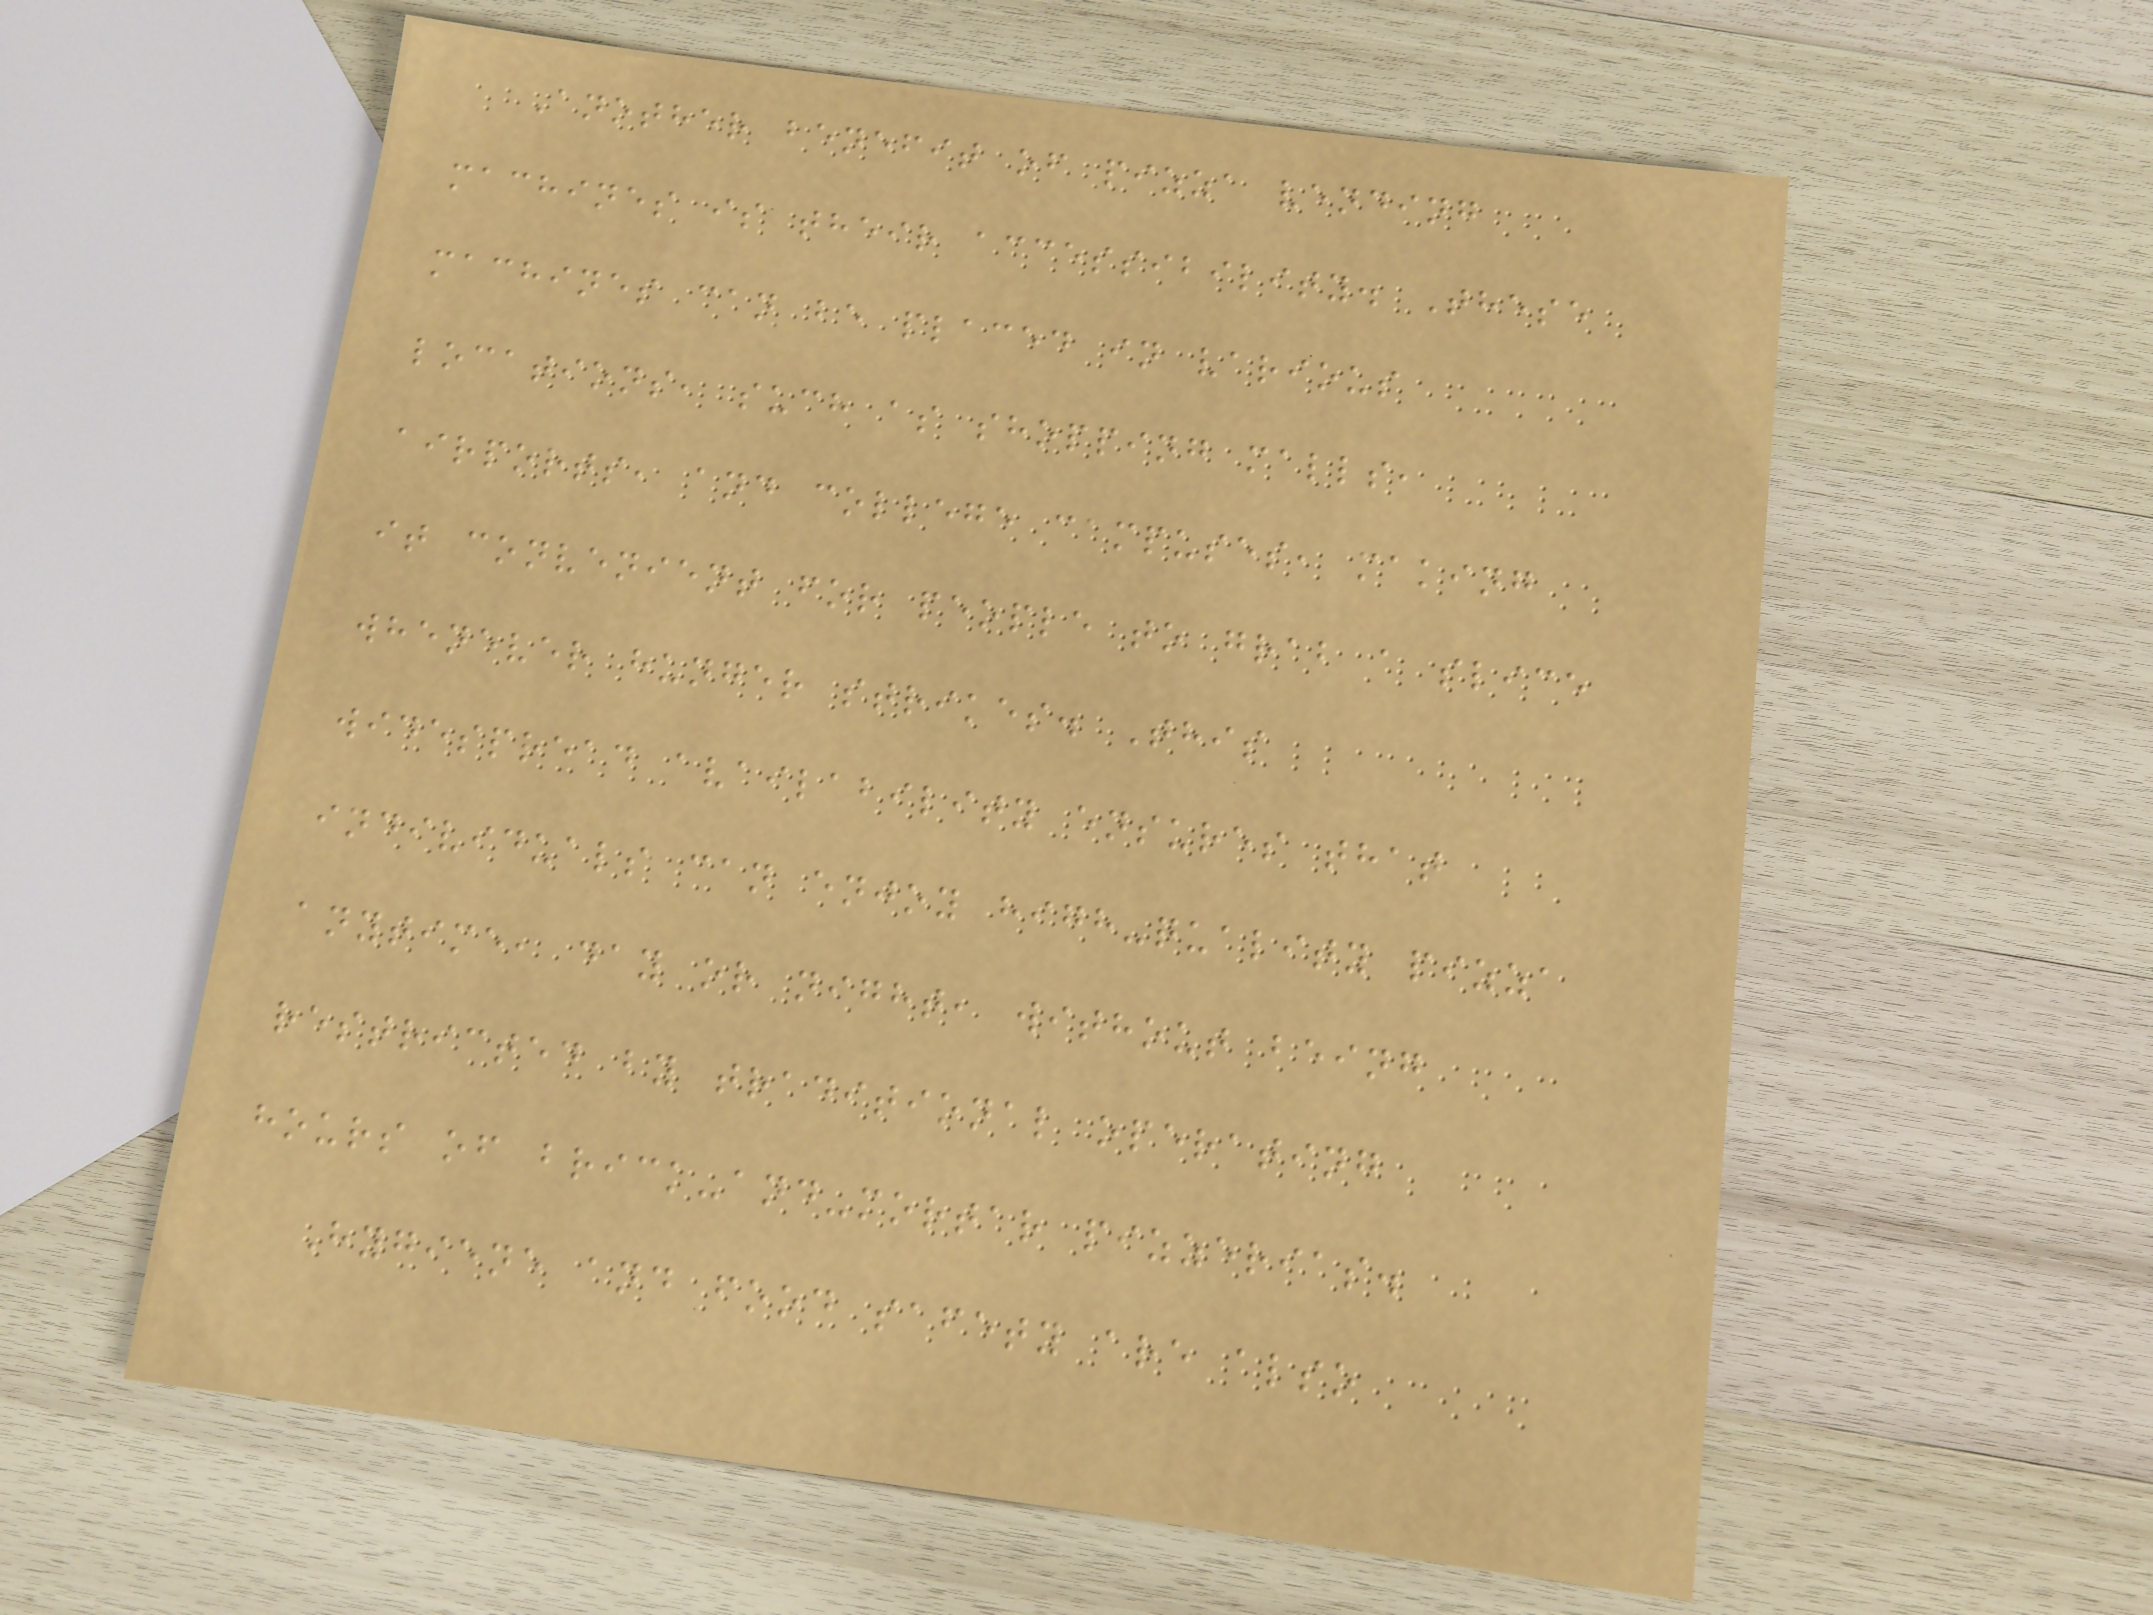Another benefit of pizza vending
machines is their accessibility. These
machines can be placed in various
locations, such as shopping malls,
airports, and college campuses, making
it convenient for people to grab a slice
whenever hunger strikes. This
widespread availability ensures that
individuals can enjoy high-quality pizza
anytime, day or night, without being
restricted by traditional operating
hours of brick-and-mortar pizzerias.
Hygiene and food safety are also
